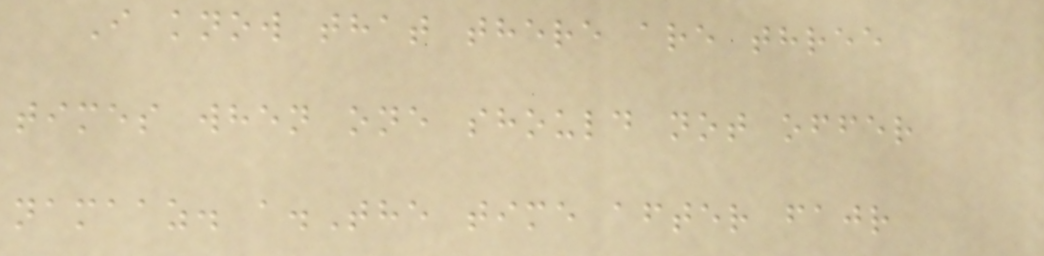I know that there are three
times when one should not offer
namaaz. a.The time after fajr
